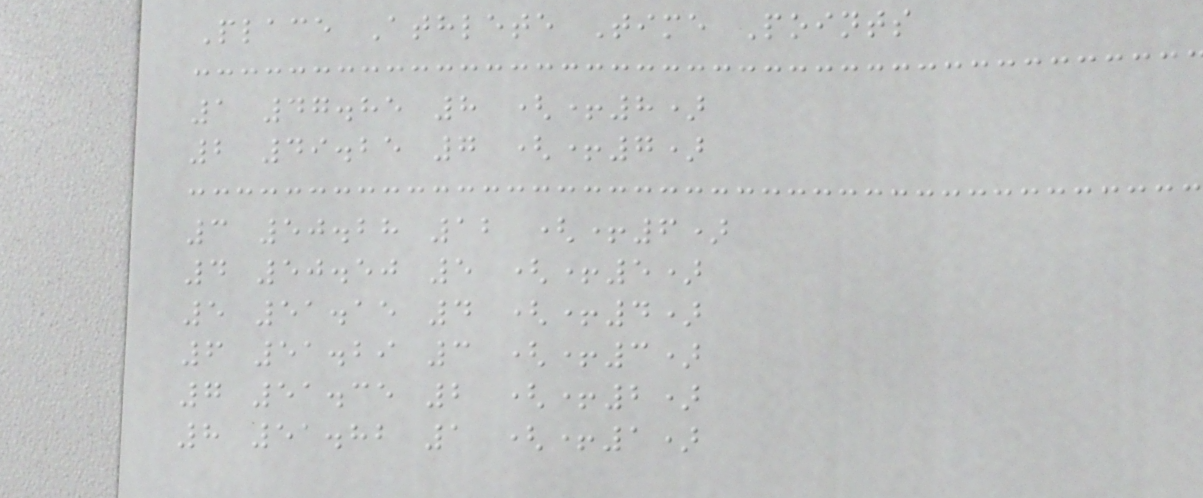Place Athlete Time Points
1 47.85 8 (+8)
2 49.25 7 (+7)
3 50.28 12 (+6)
4 50.50 5 (+5)
5 51.15 4 (+4)
6 51.29 3 (+3)
7 51.35 2 (+2)
8 51.82 1 (+1)
